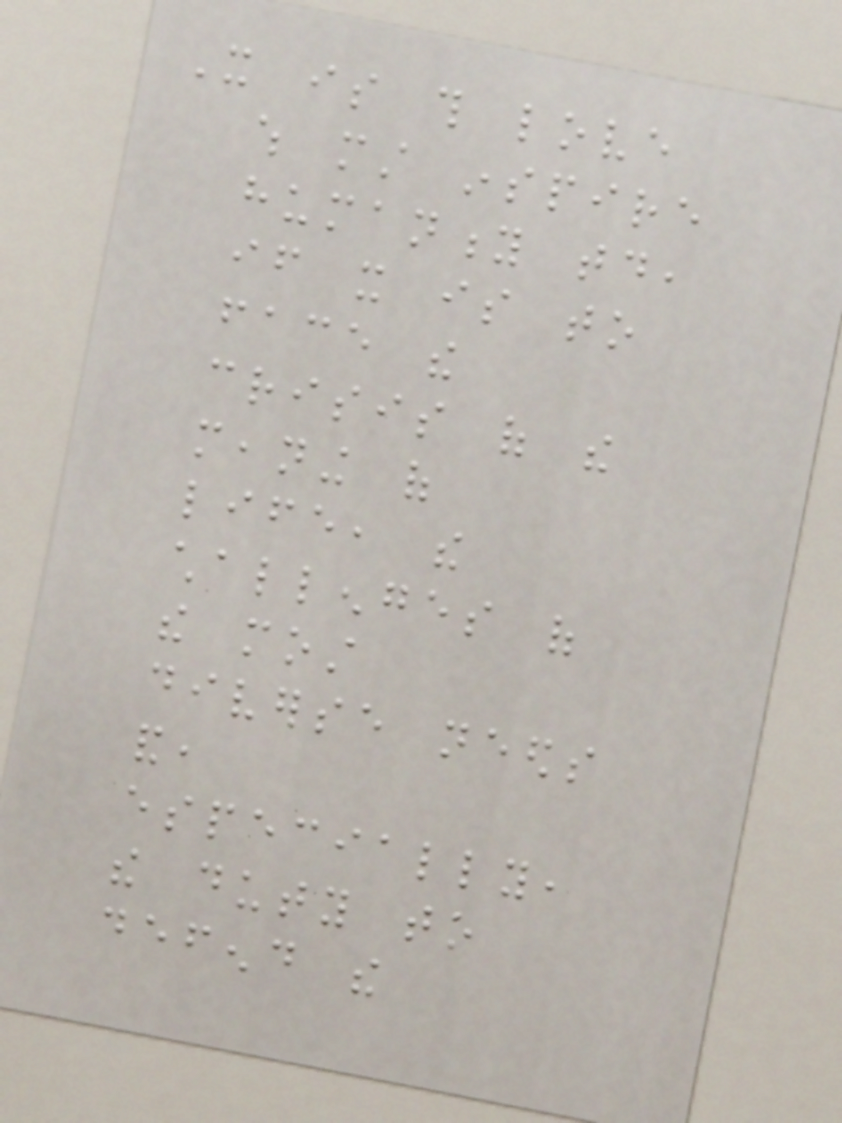It is this love
which must inspire
humanity today,
if it is to
face the
crisis of the
meaning of
life, the
challenges of
the most
diverse needs
and,
especially,
the duty to
defend the
